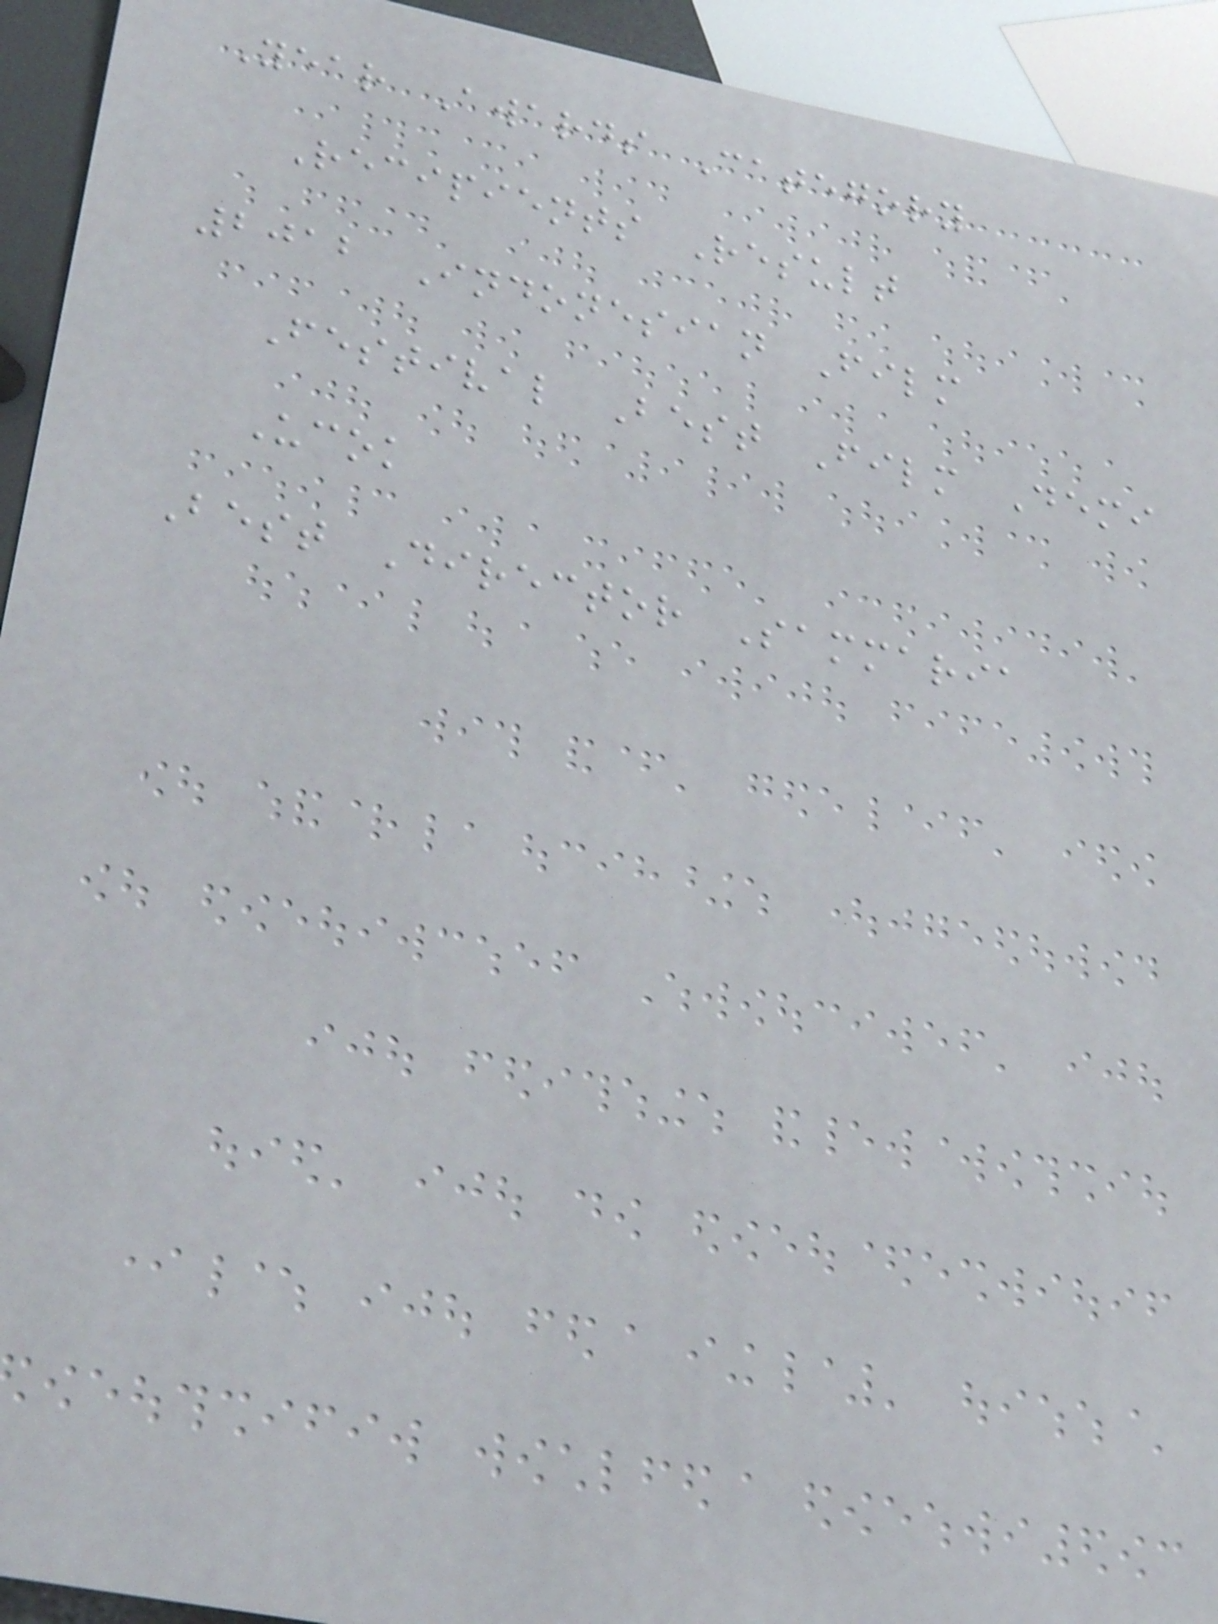Year Awards Category
Recipients Result
2012 Indonesian Film
Festival Best Film Demi
Ucok
Best Director Sammaria
